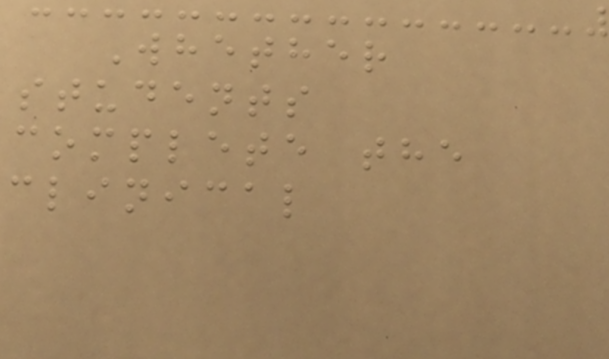Whether
students
complete the
clinical
